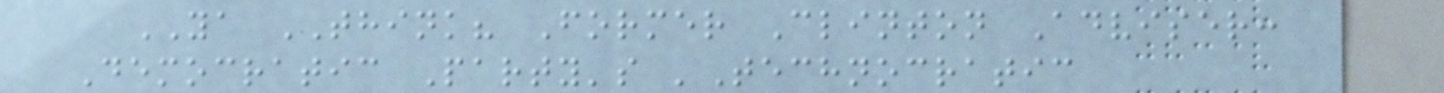YA THINK? Former Clinton Adviser:
Democratic Party's 'Technocratic
